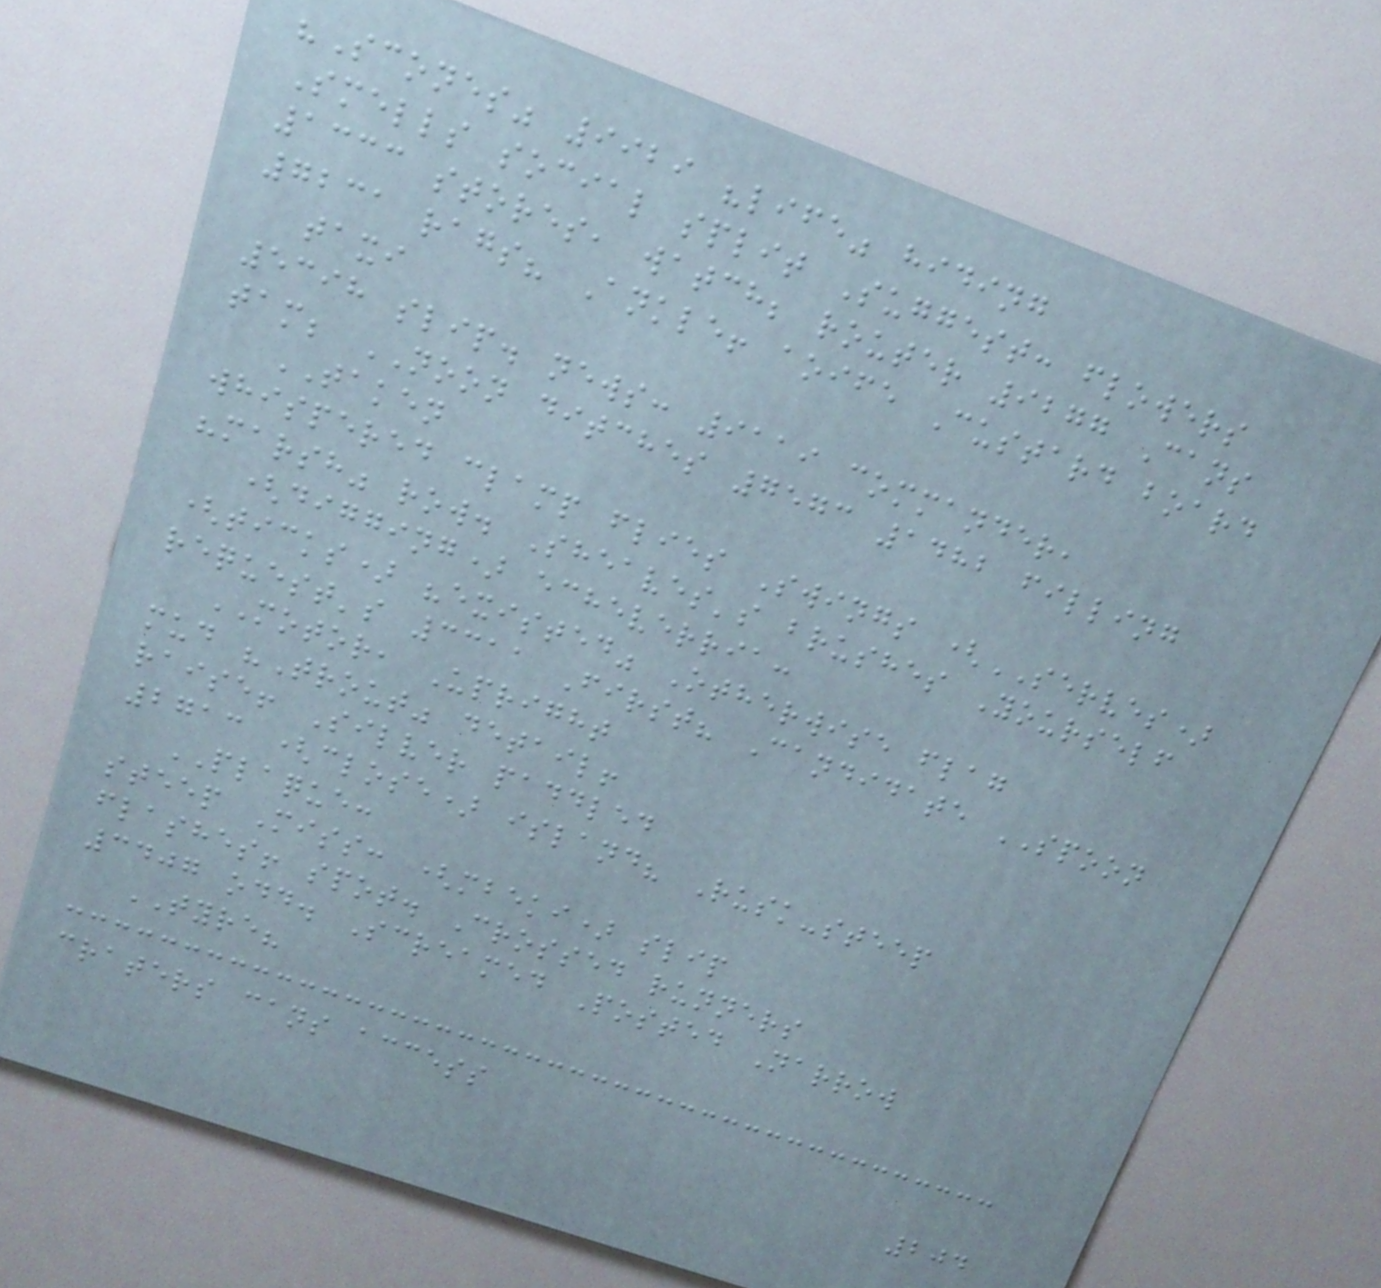"Scones" 9929 "life" hiding
Smells social split Suggest: flowers
1333 stores, watch; router 9277 Cans
7231 rags? Ankle! aoife Custard board
taxi
5398 slip. news: 9119 commander,
tam; NOON ditches 7573 1482 filling
TAKEN
whispered clamp flies Swings (SERVES)
"marsh" row. Sheaves's brushes Yourself
(digging) echeverria:
(ticks) "existed" Otherwise flag
request's 3311 First? Candidate SPOON
MOTOR, Upright
mud "Trout" detail!
raise! Silver paddled
2713 (close) island? Rusk-steep
PLAQUE:
steep Miss: (mbeki) slip
flashes! spot. Crossed runners
3407 odd. Screamed Posted Narrow
TYRE?
craters cans access
204
